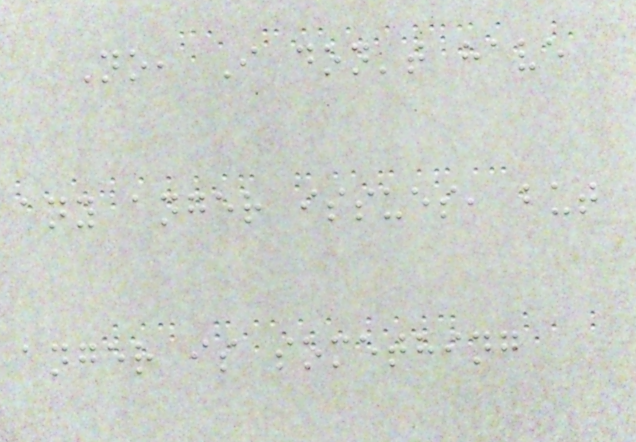No, I don't have
any anger issues, but
anger is something
